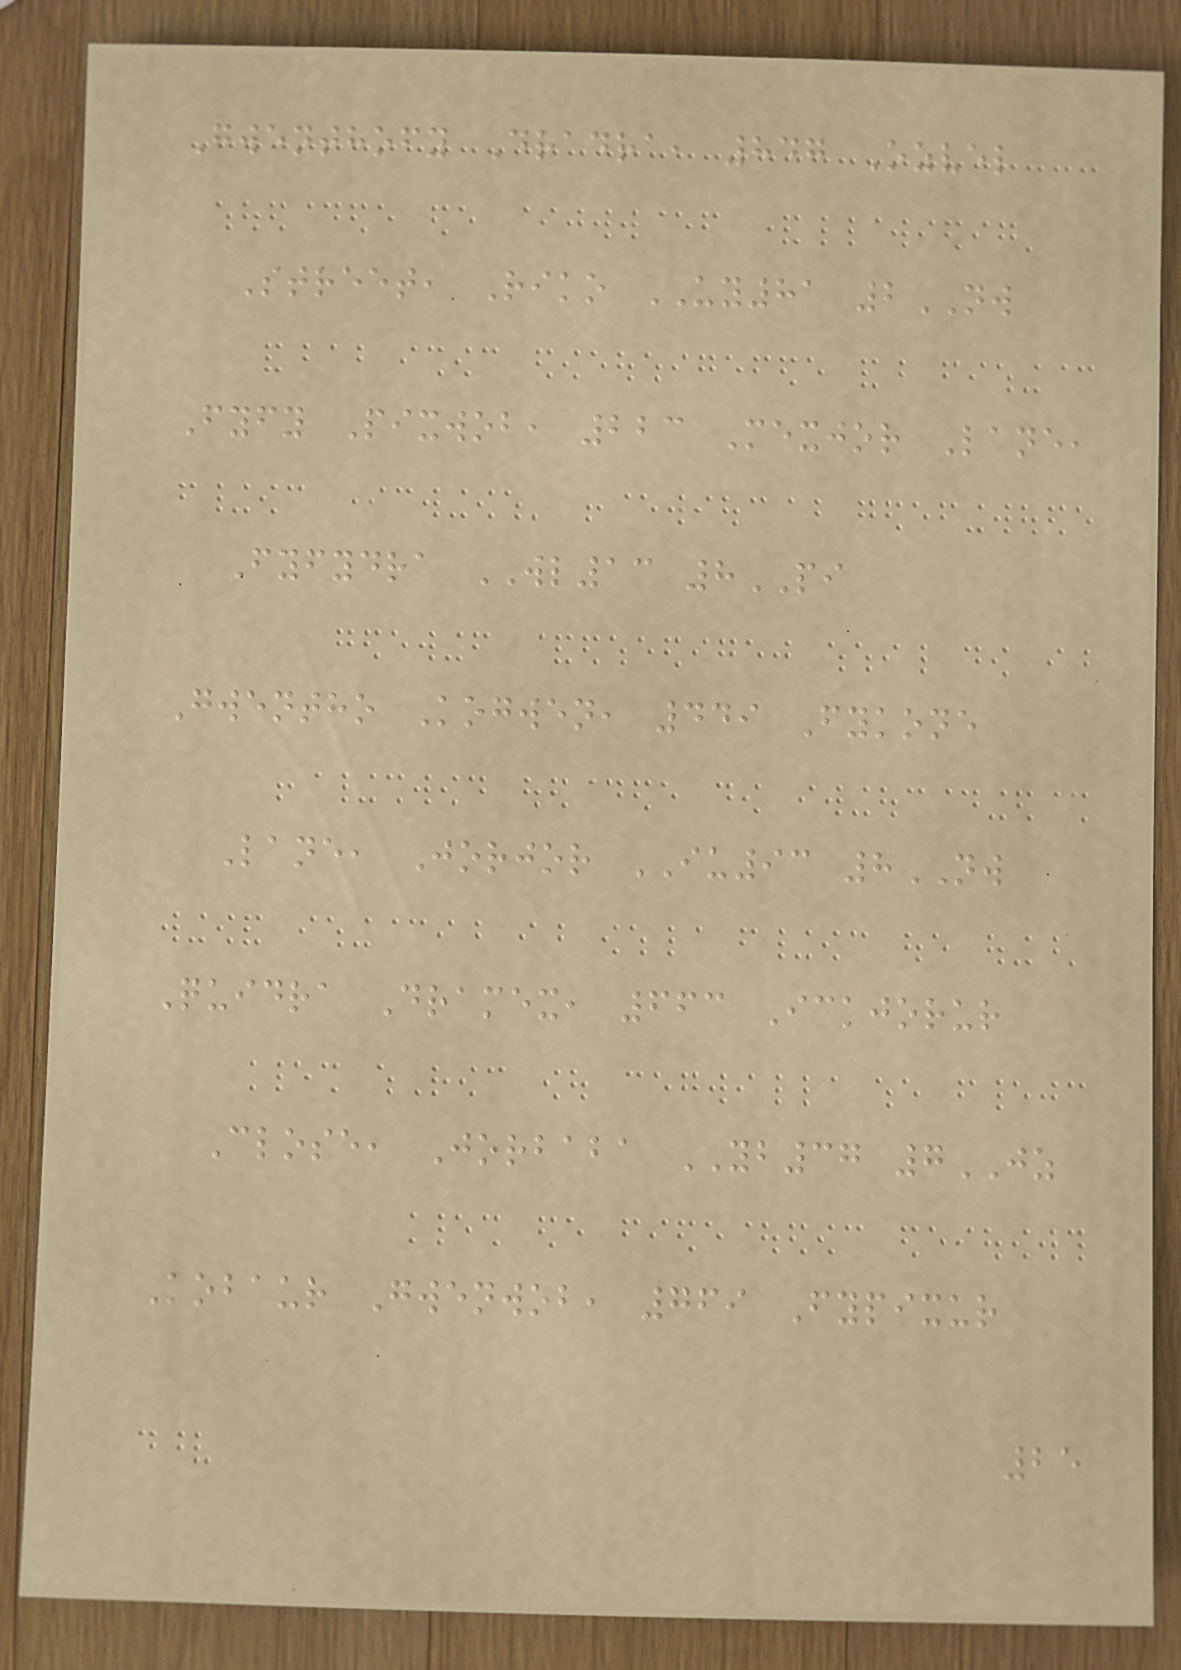Gwenthofy Dradra, 847 Ozvel
Street, Riko UY81 2NW
Fyfy Pixwob, 223 Mexjor Lane,
Fyfydra WL13 8PI
Gwentho Kogwen, 449 Fykone
Lane, Jorjor IU93 8NW
Quidra Dramex, 663 Ickjorur
Close, Jorbaba YB37 7JZ
Kobaur Gwenwob, 769 Fypixur
25
